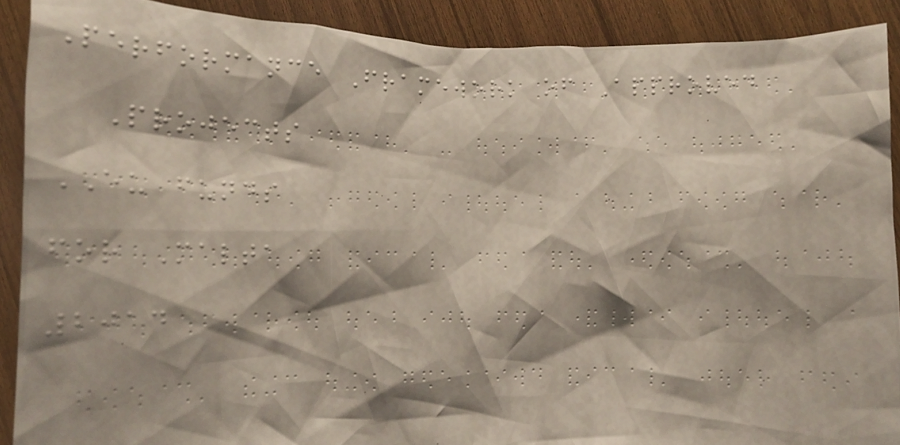Performance Framework of Approved
Projects
EU funds
for Malta
2014
